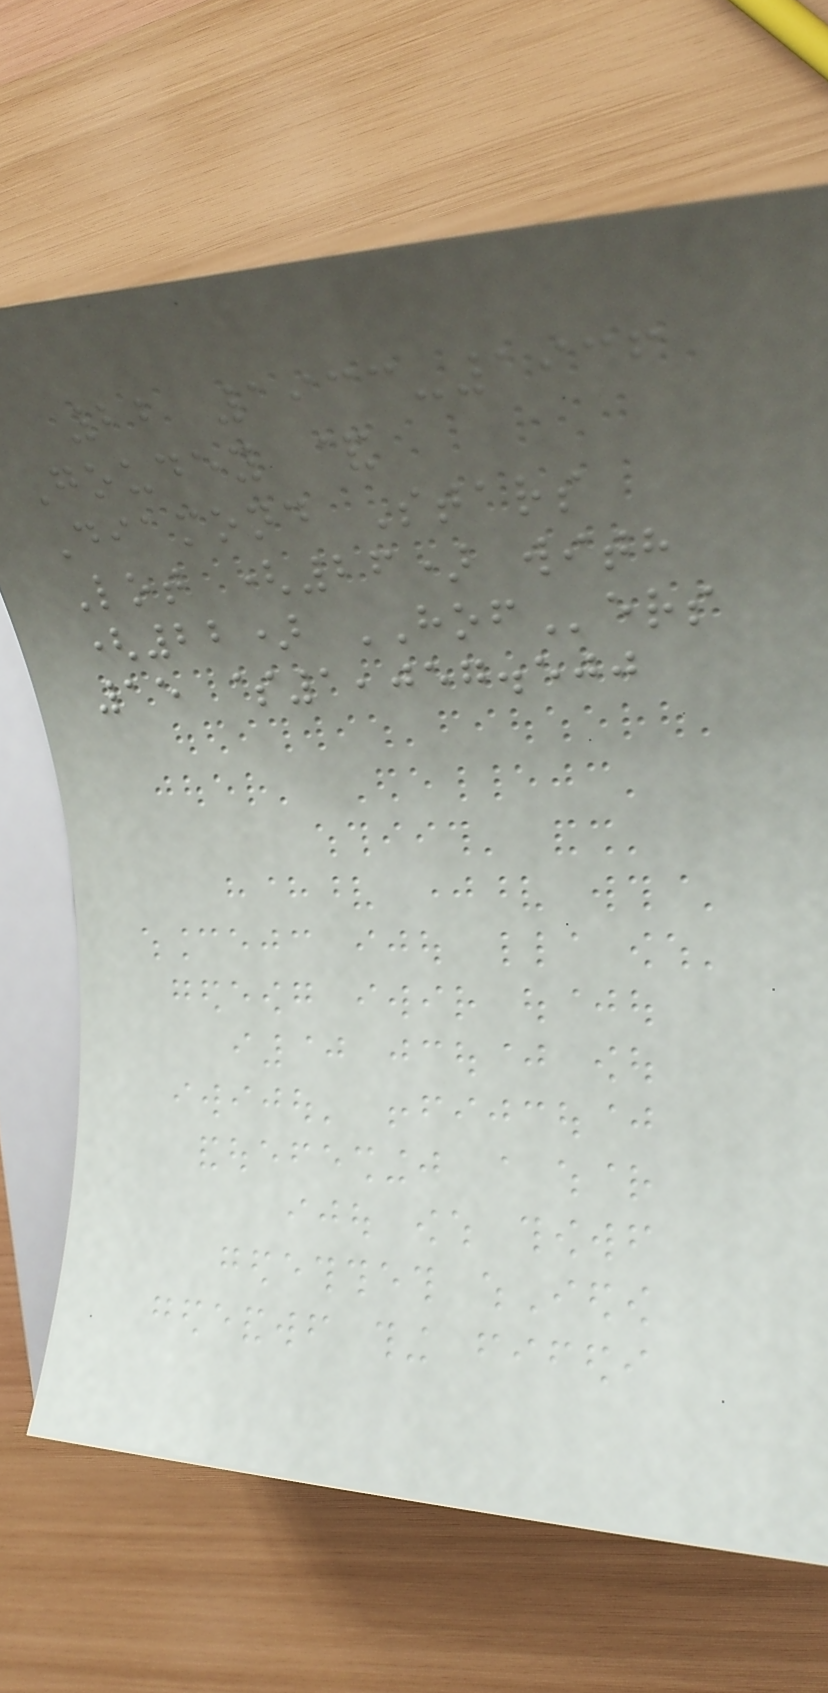22 1933-1936
Goudey &
Diamond Stars
Lot (26) with
(22) HOFers
15 $1,057.500
